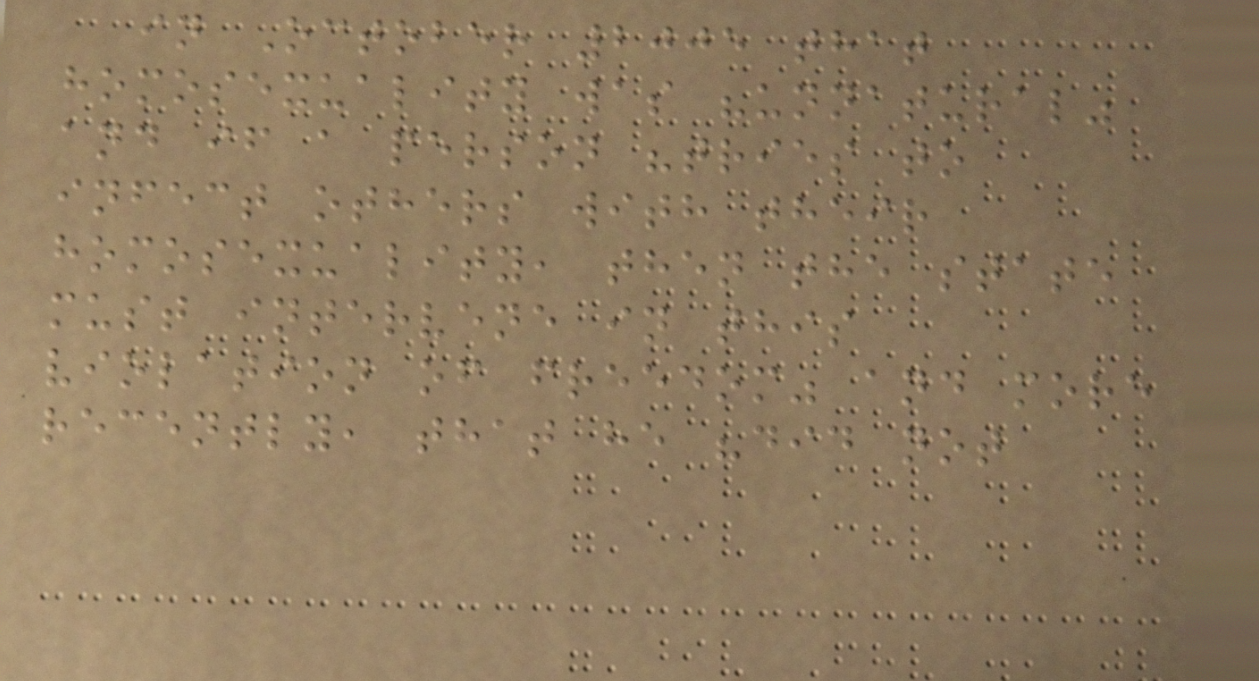in October 2005 that
homosexuality was "unnatural"
and if a person "tries to
infect others with their
homosexuality, then the state
must intervene in this
violation of freedom" and more
recently, that he "did not
